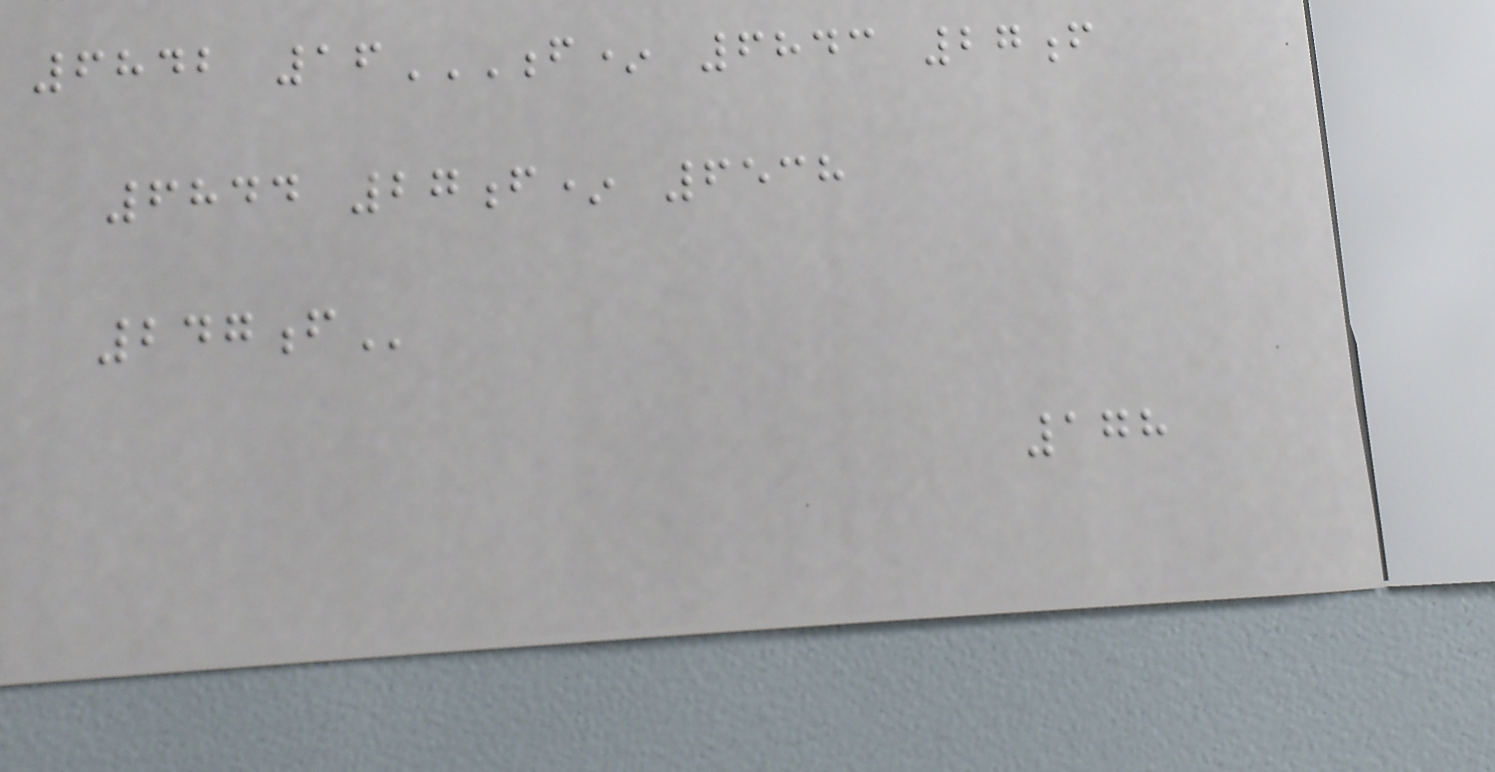6842 16F* 6843 27F
6844 27F* 6538
247F
178
